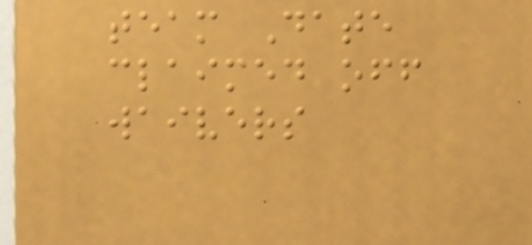team Date
claimed off
waivers
